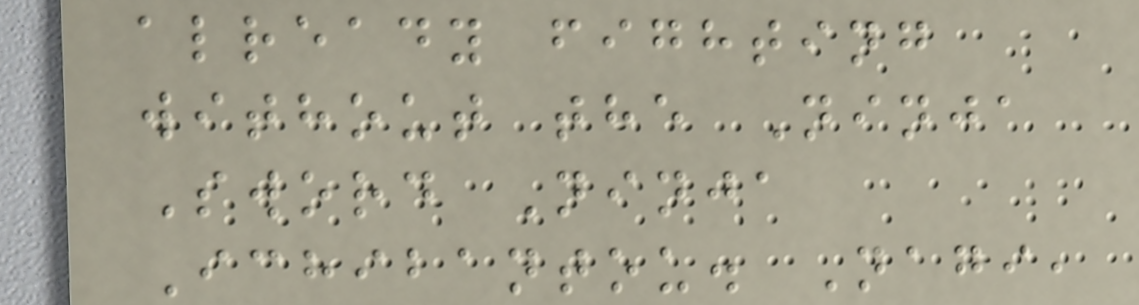already fighting
without the Ninja
Sword Ninja
Ichibantou. Nagi,
